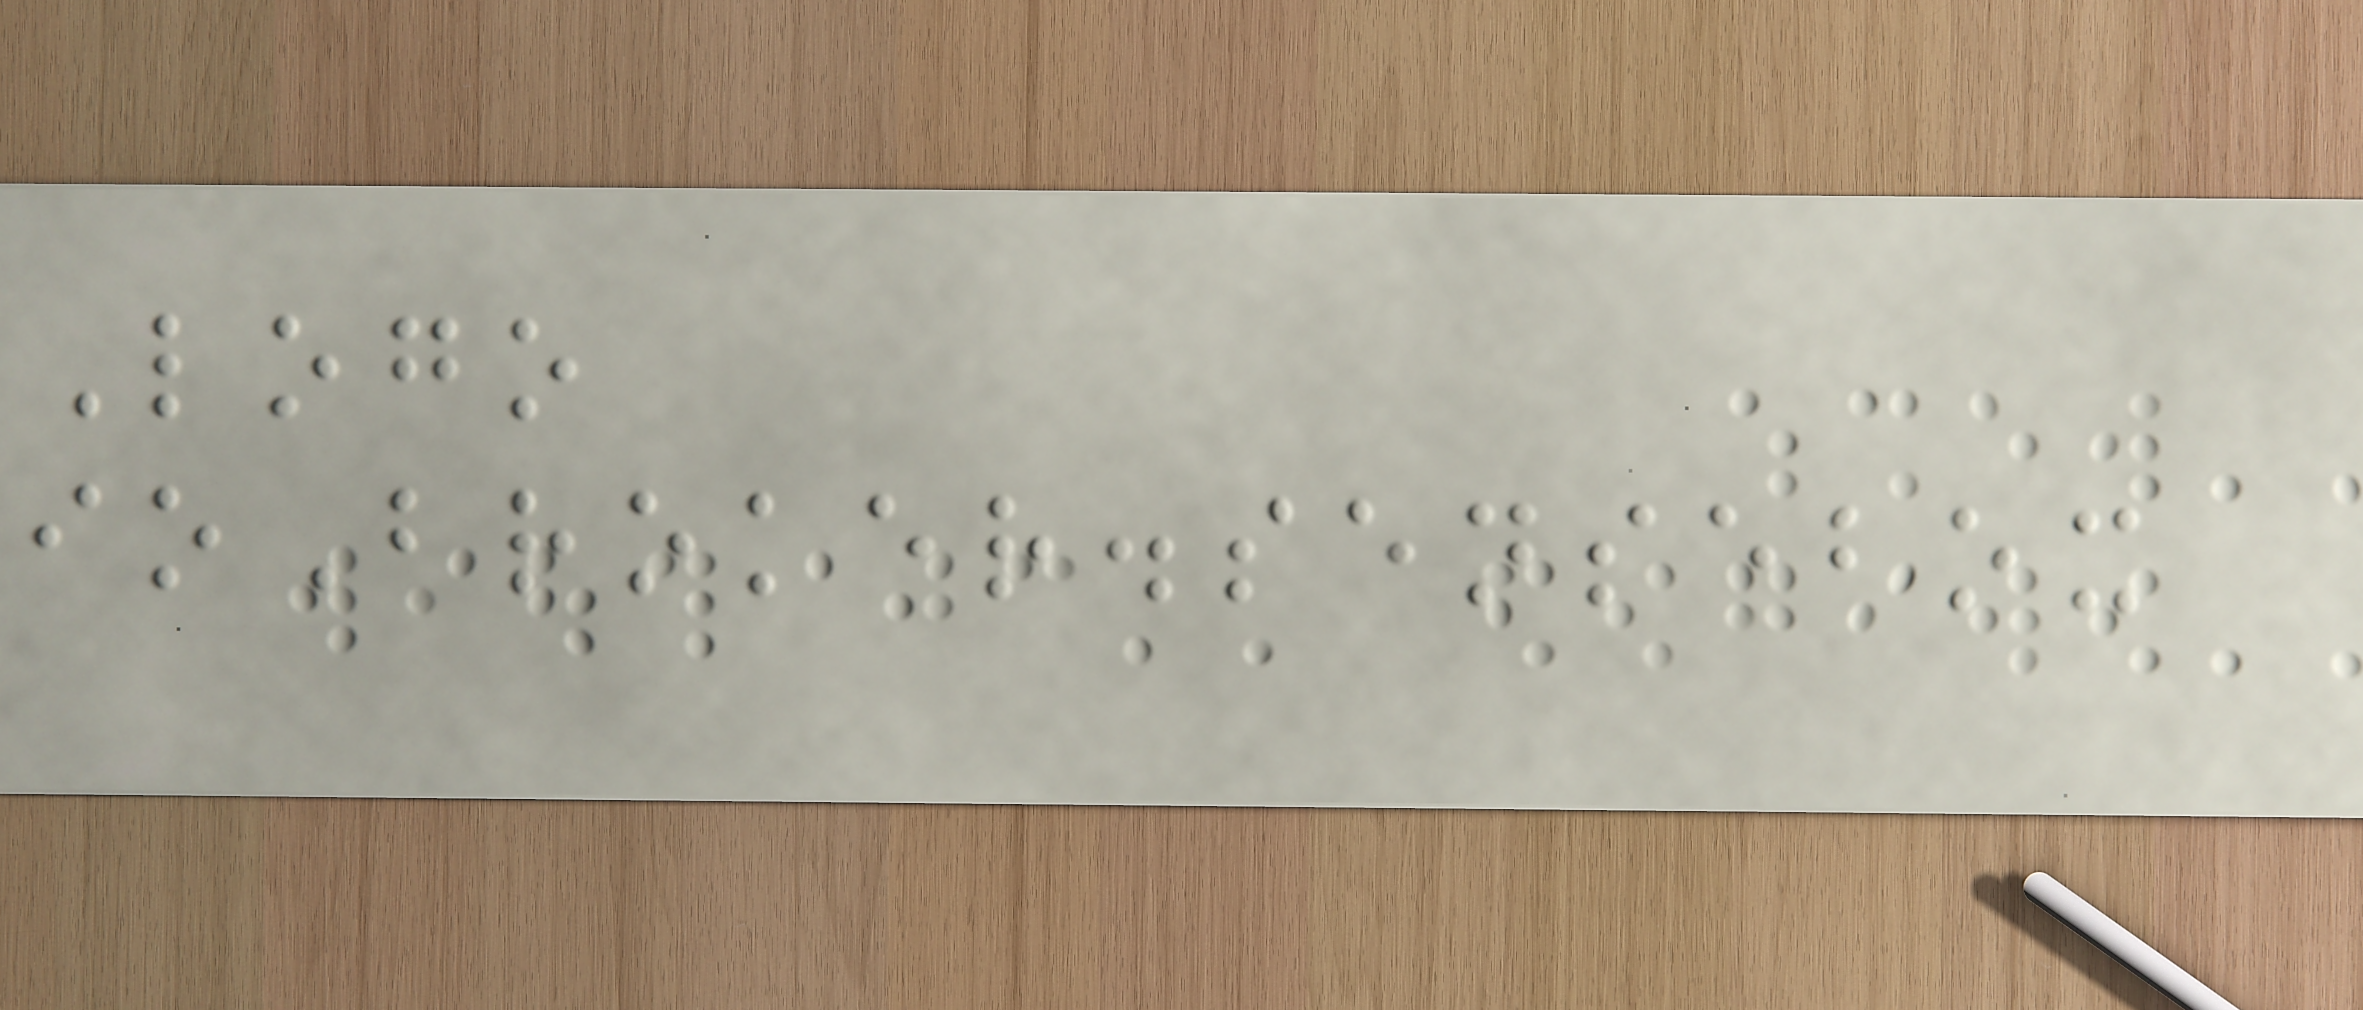Logo
ioBroker.sensebox
